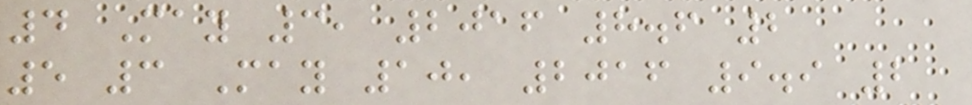4 May 3, 2016 8.6 2
5 3 May 10, 2016 9.9 2
